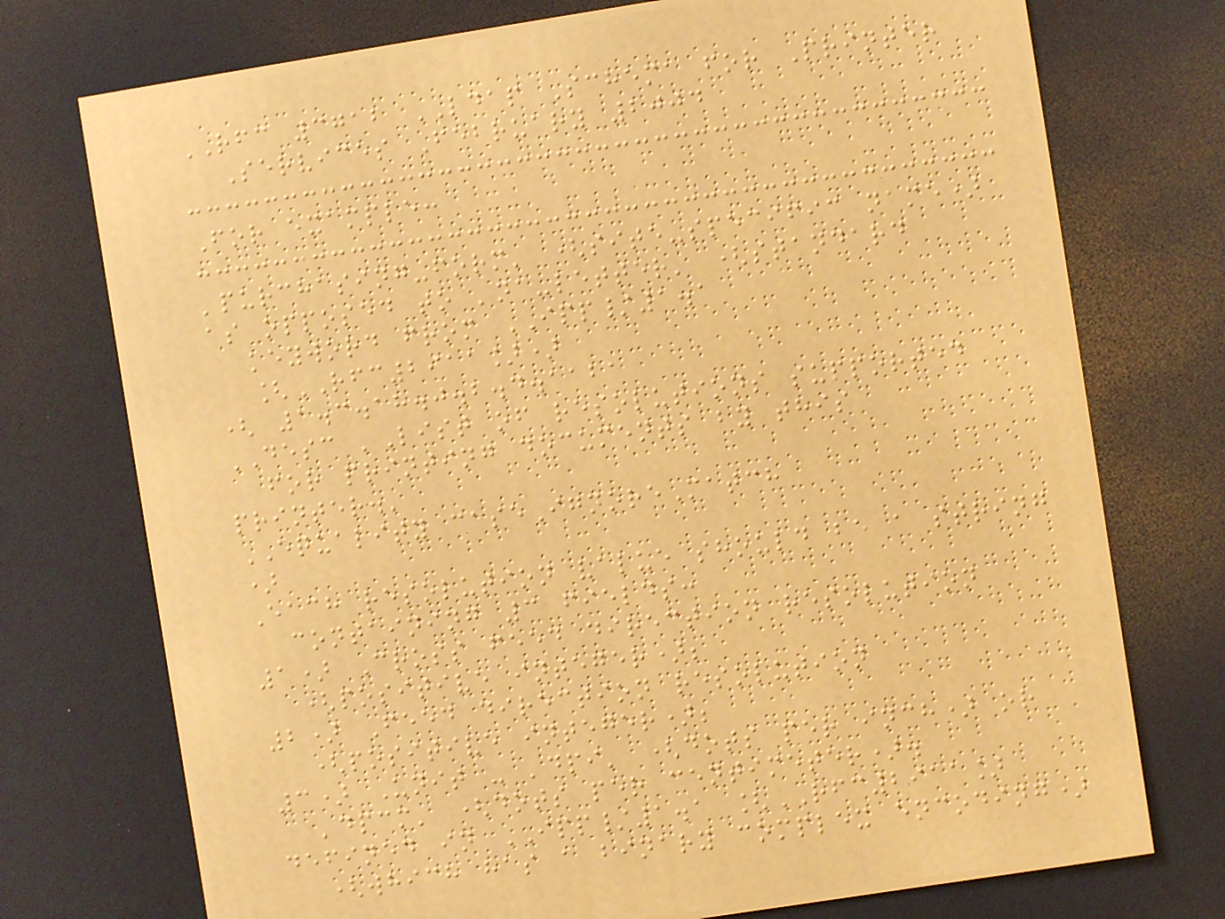RFC 3712 LDAP Schema for Printer
Services February 2004
For example:
'purchasing-form' (site-specific name)
as opposed to 'na-letter' (standard
keyword from IPP/1.1
[RFC2911])
( 1.3.18.0.2.4.1121
DESC 'List of resolutions supported
for printing documents by this
printer.'
EQUALITY caseIgnoreMatch
)
Each resolution value should be a string
containing 3 fields:
1) Cross feed direction resolution
(positive integer);
2) Feed direction resolution
(positive integer);
3) Unit - 'dpi' (dots per inch) or
'dpcm' (dots per centimeter).
defined in IPP/1.1 [RFC2911]
(which has a binary complex encoding)
